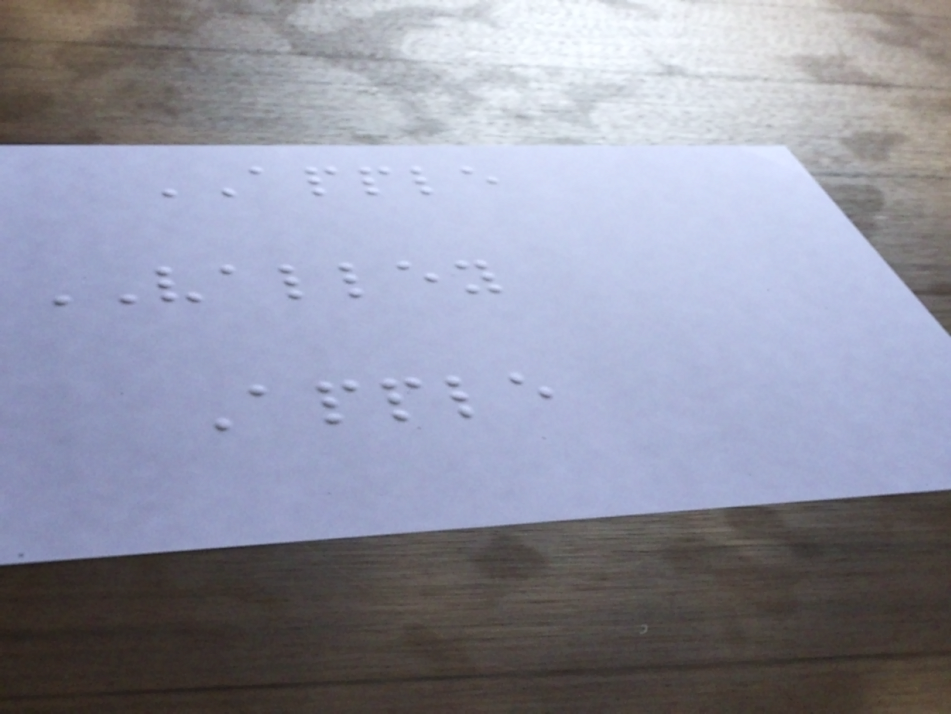APPLE
VALLEY
Apple
